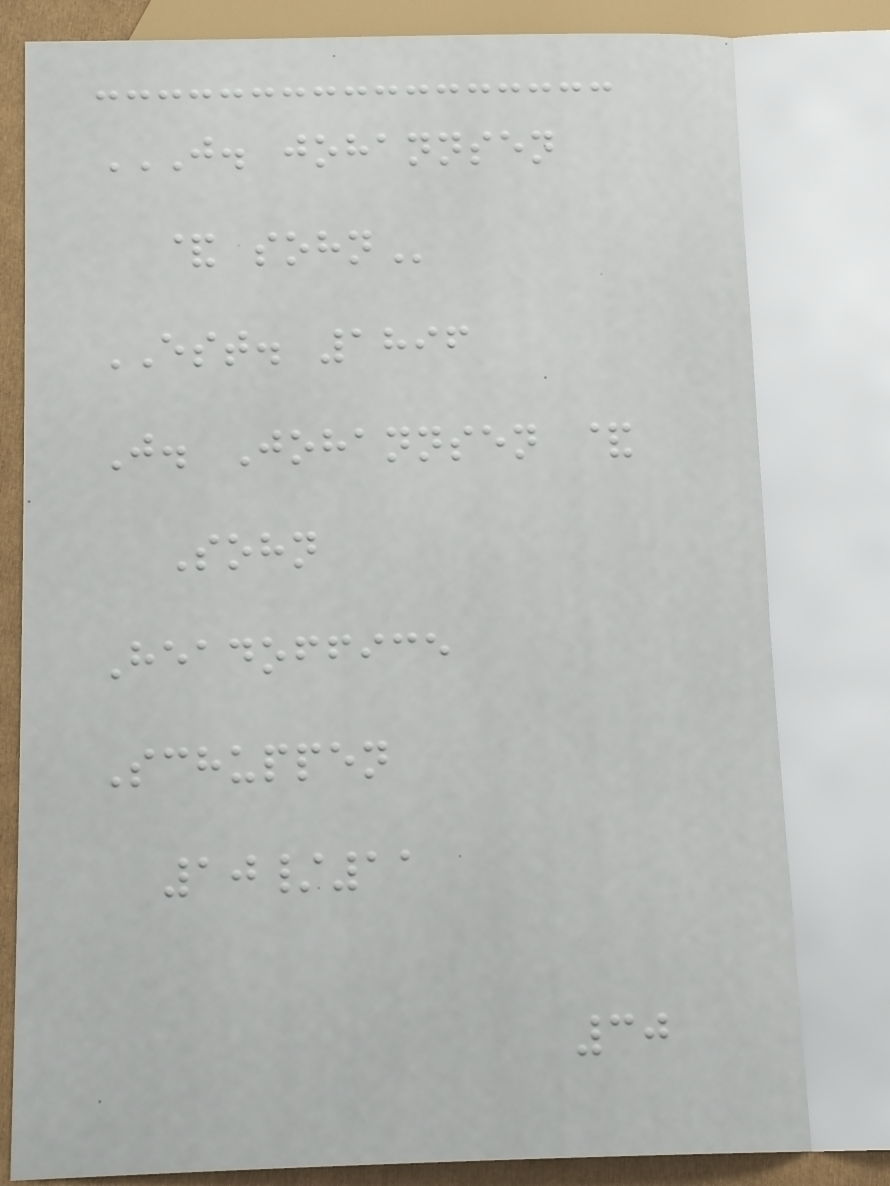J. JOHANNSEN
& SOHN
EST. 1896
J. Johannsen &
Sohn
Headoffice
Schuppen
10/11
30
